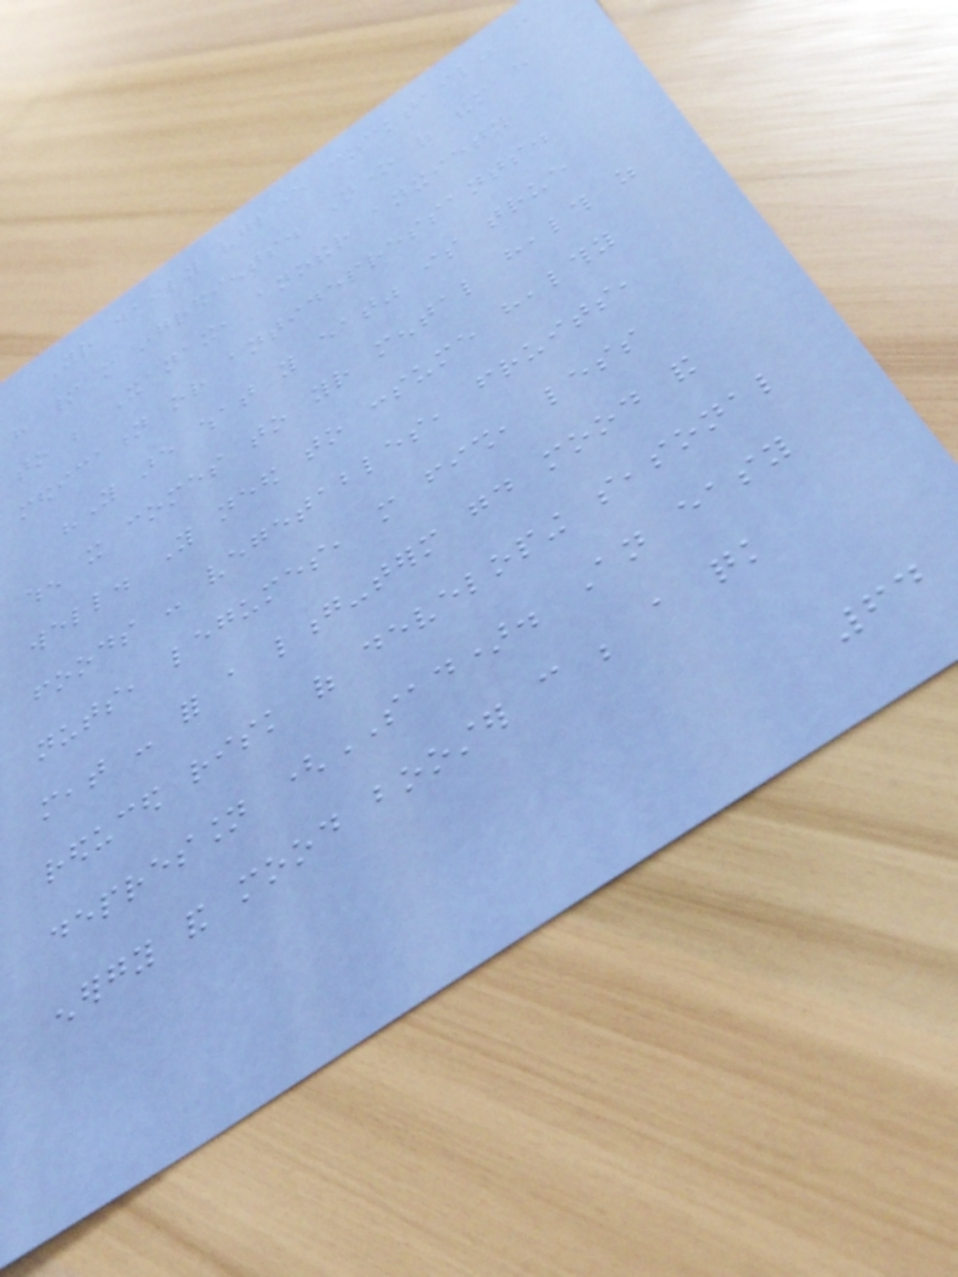Your daily "glee cocktail" can
have many more ingredients. None of them have
to be Xanax, another anxiety
medication or antidepressants.
"You are what you eat" is true
when it comes to your mental health as
well. You need to consume healthy
foods - vegetables, fruits,
nuts, legumes, more fish, less
meat - for a long-term good mood and
reduced risk of developing seasonal
depression (SAD). An easy
energy and mood booster can be a quick
64
